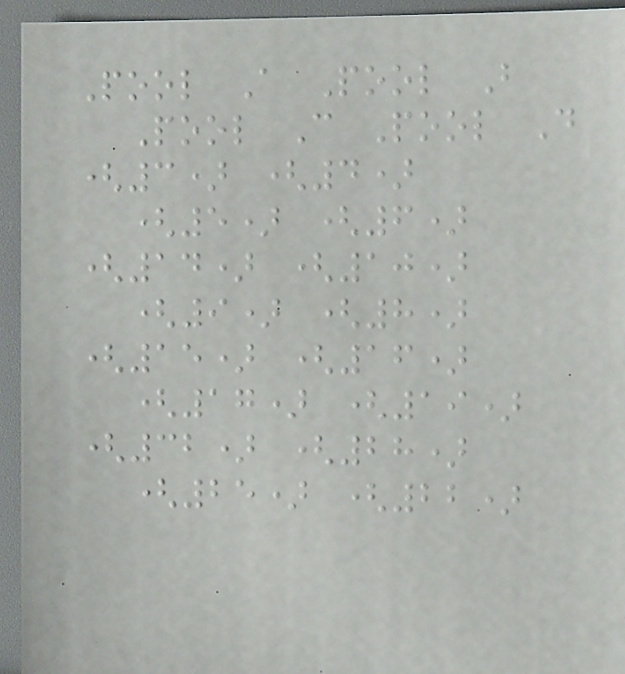Pool A Pool B
Pool C Pool D
(3) (4)
(5) (6)
(14) (10)
(9) (8)
(15) (16)
(17) (19)
(32) (28)
(25) (22)
